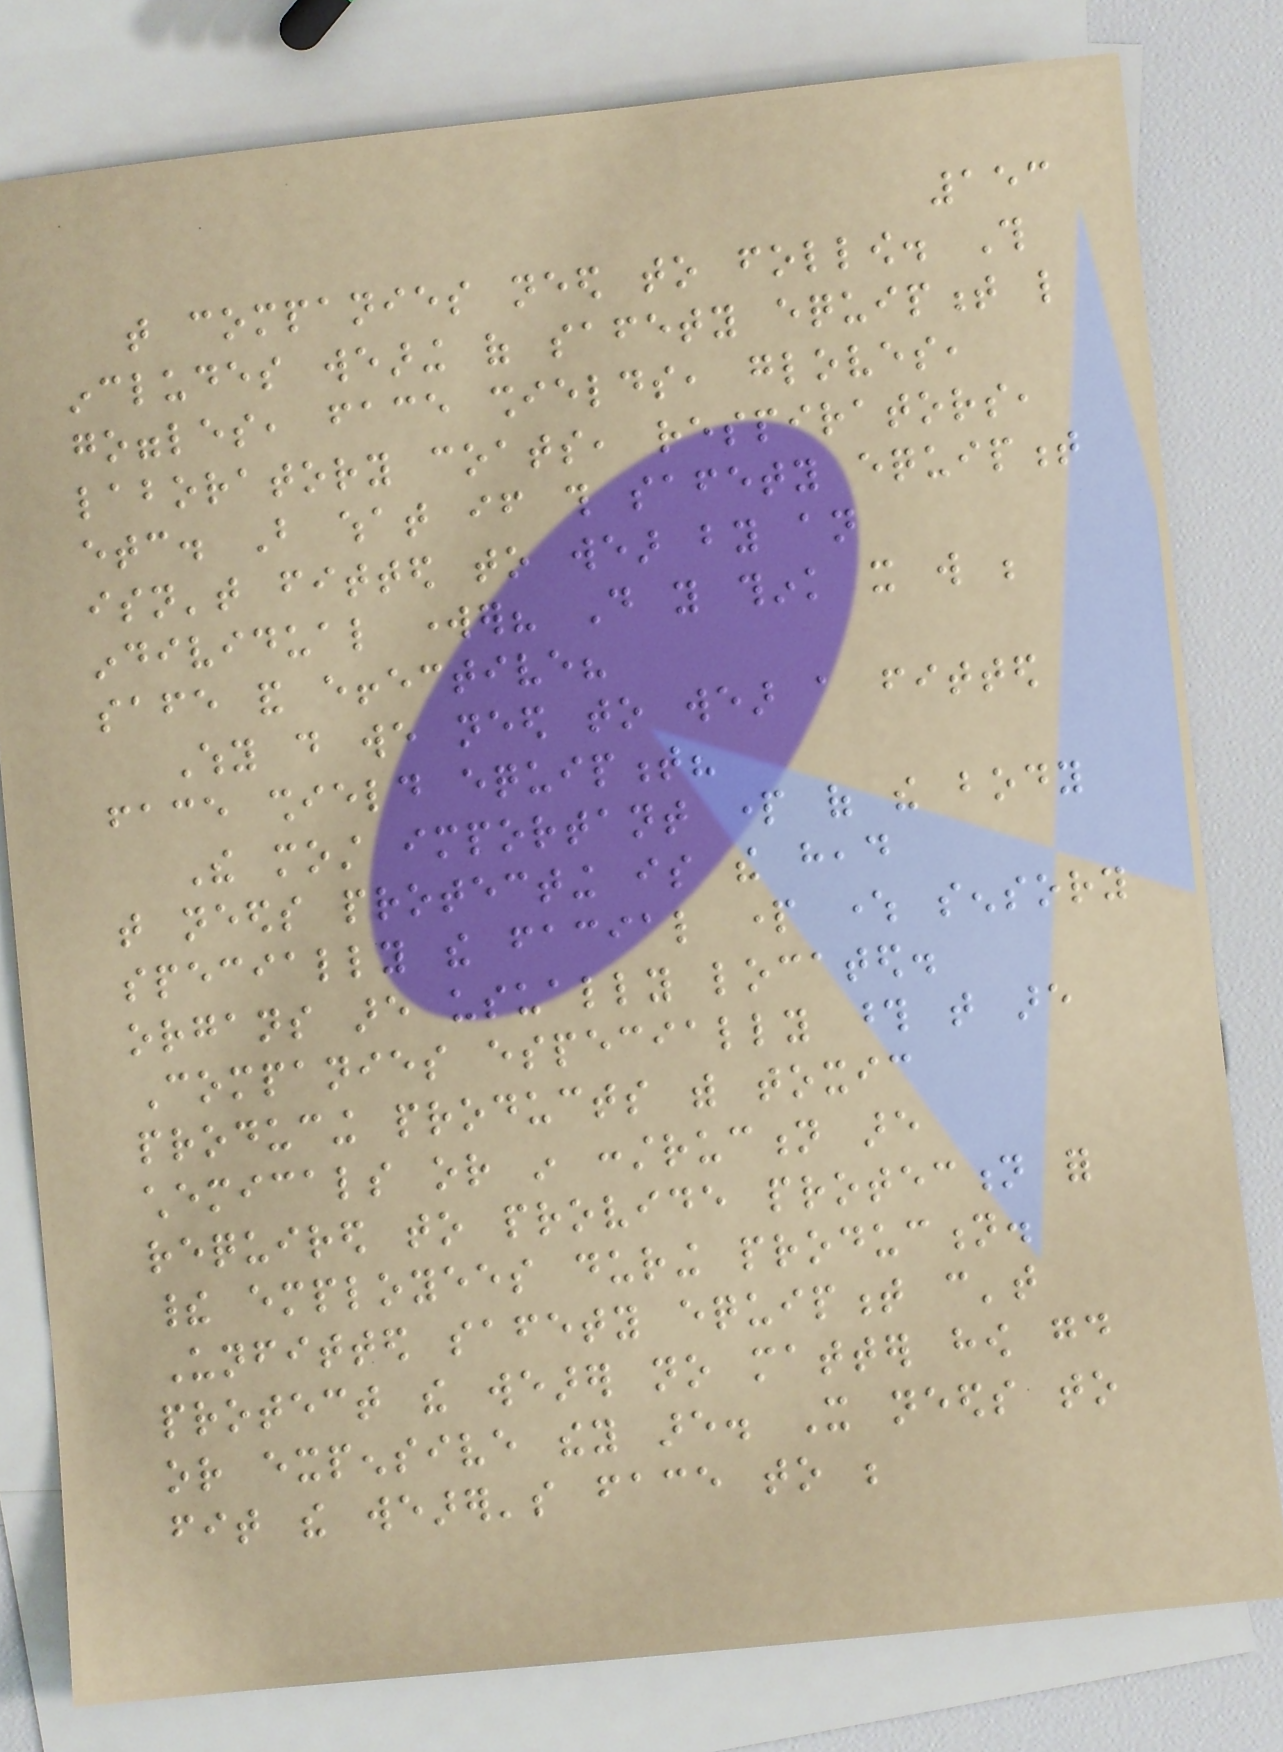153
that companies need to follow. This
includes wearing of safety equipment like
goggles, face shields, gloves,
laboratory coats, respirators,
etc. But what if this safety equipment
isn't fitted to wear by an
individual worker? Do you think it will be
safe and effective?
Why do we need to wear a fitted
face shield equipment?
The most important part of the body
that needs protecting is the head
specially the facial part where sensory
organs are usually located.
Companies especially those that are
producing products with toxic
chemicals or in construction are
required to provide protection for
their employees during production.
Unfitted safety equipment can't
protect the wearer no matter how good
or expensive they are. It needs to
fit the wearer's face to be
